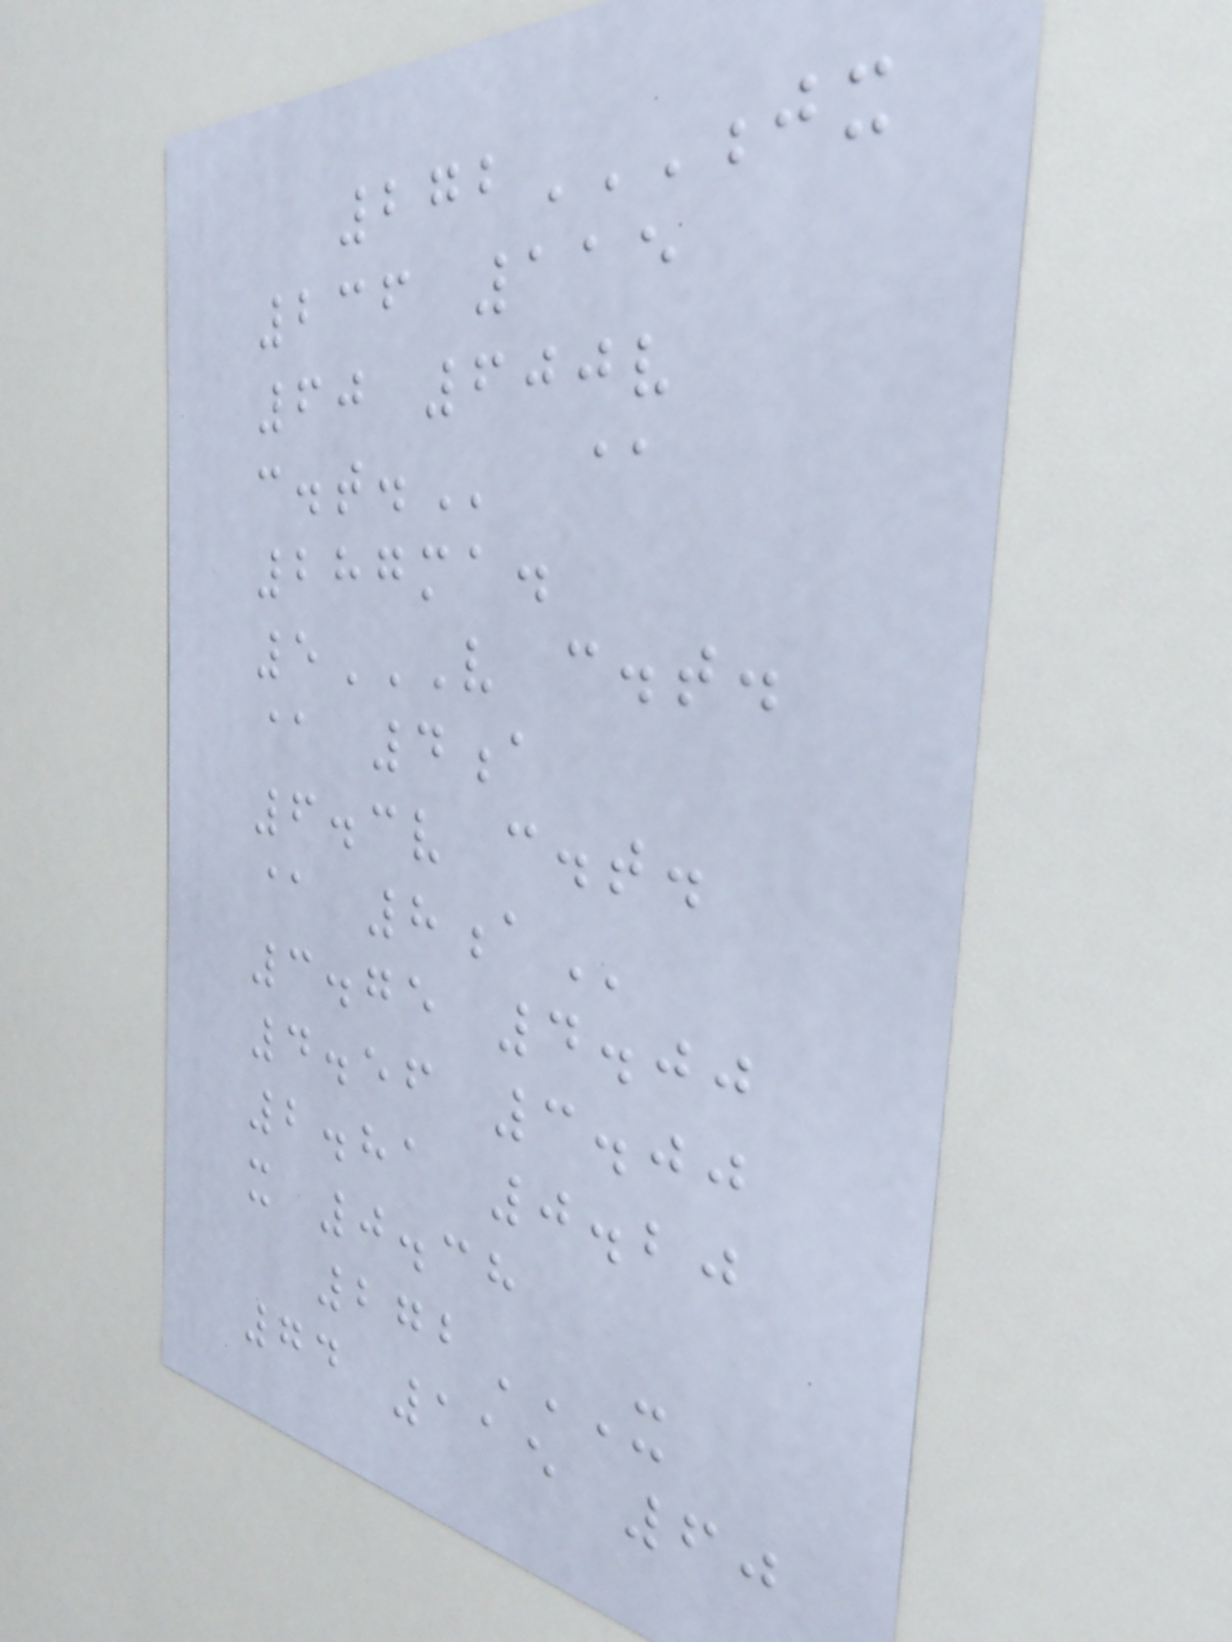272JX
236 115
60 600V
C.T. @
287ma.
5V C.T.
@ 4A
6.3V C.T.
@ 8A
3.75 4.00
4.56 3.00
2.81 0.20
x 0.38
272X
74 115 60
